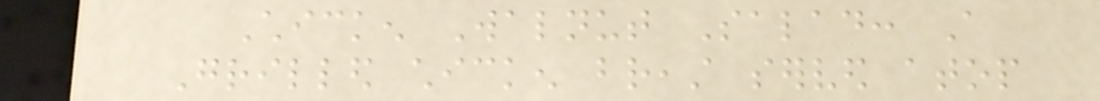Chicken Walnut Salad: A
Grilled chicken breast served atop
